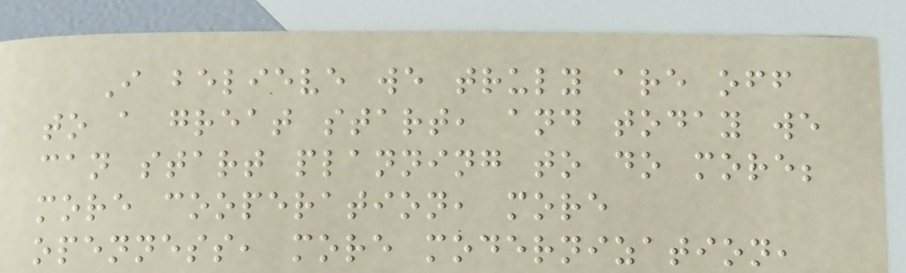I believe we truly are off
to a great start, and today we
can start planning to do more;
more cooperation, more
openness, more modernization,
